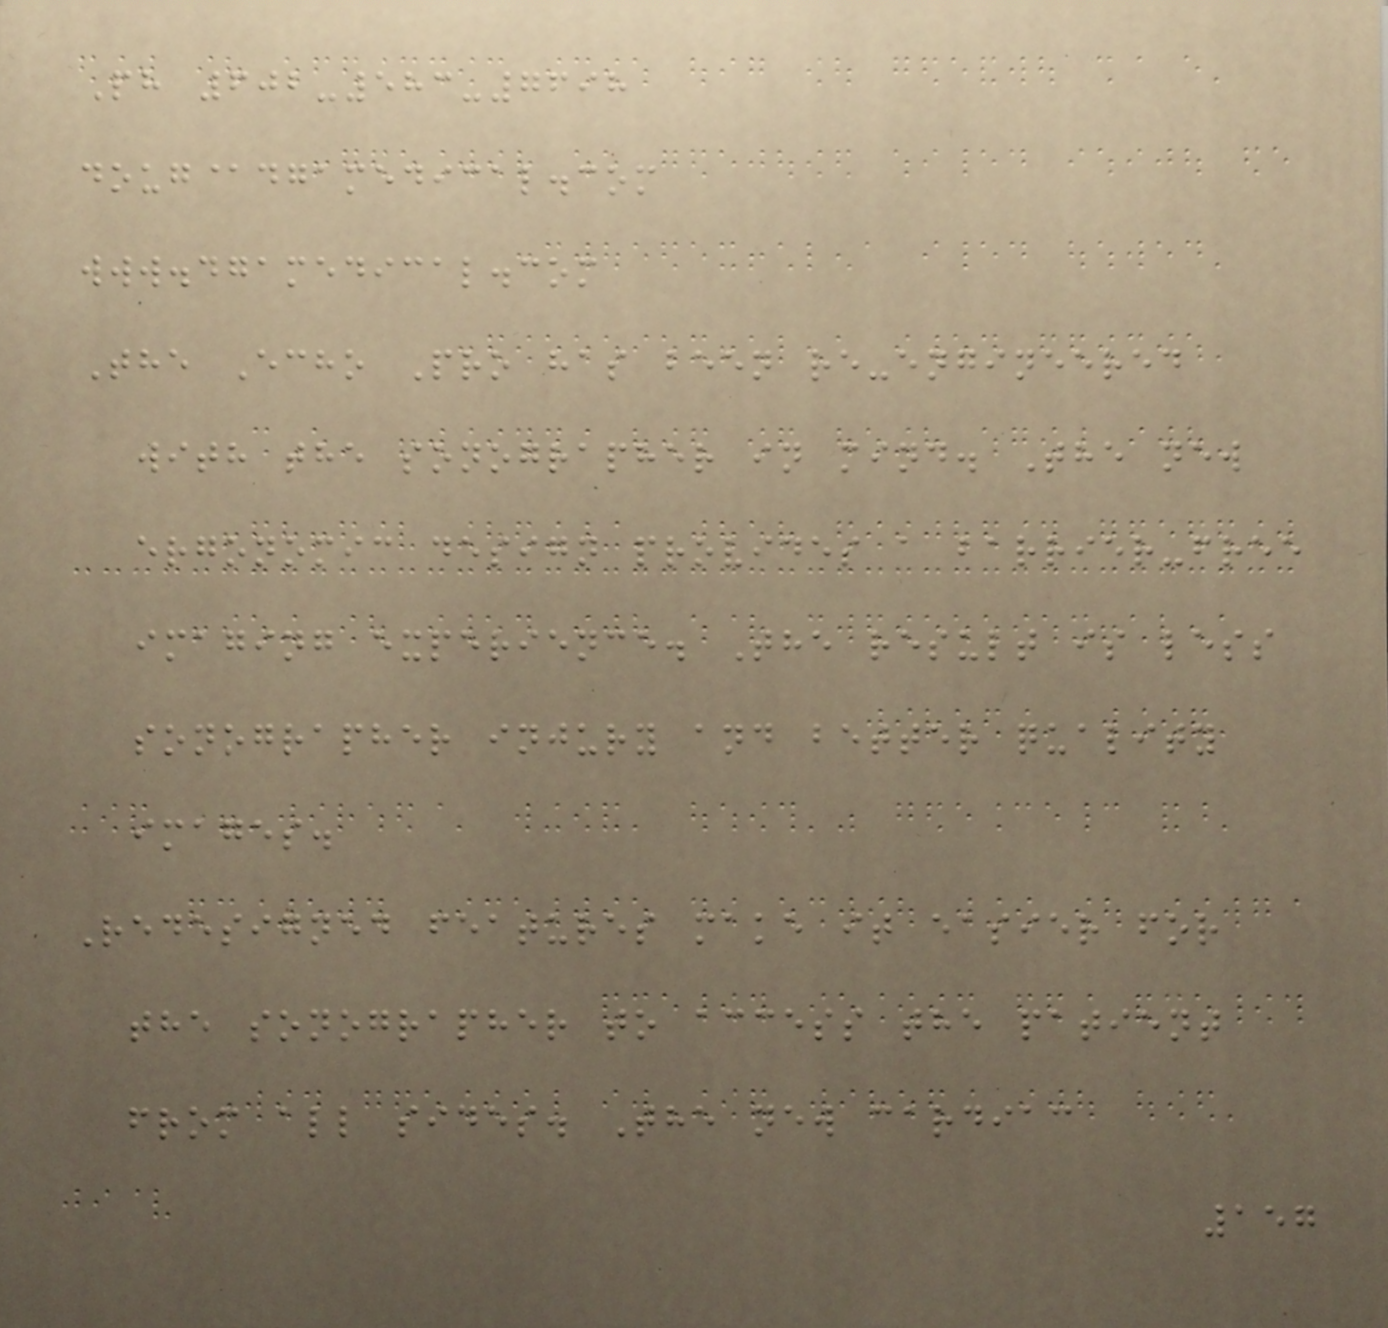Ph 602-583-7698
doug@dgamedical.com
www.dgamedical.com
The Echo Pro has been re-engineered
with the sonographer in mind. The new
ergonomic design provides a barrier-free
imaging experience. The result is less
sonographer injury and better quality
images.
Redesigned features make it easier for
the sonographer to access the patient
from all sides. The new cardiac
157
